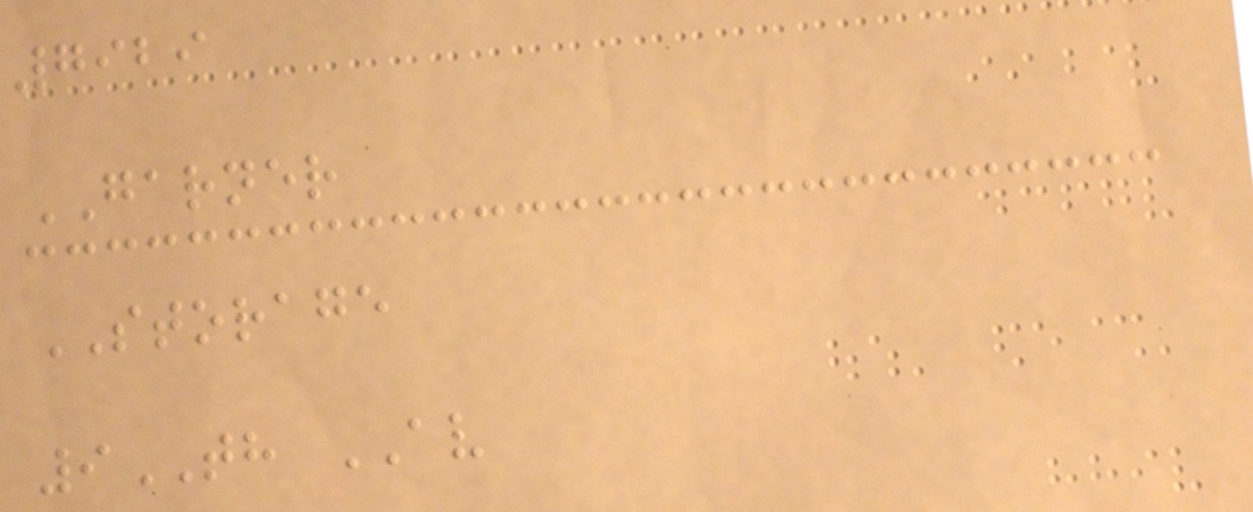7929
GARNER
STORAGE
9TH AV
